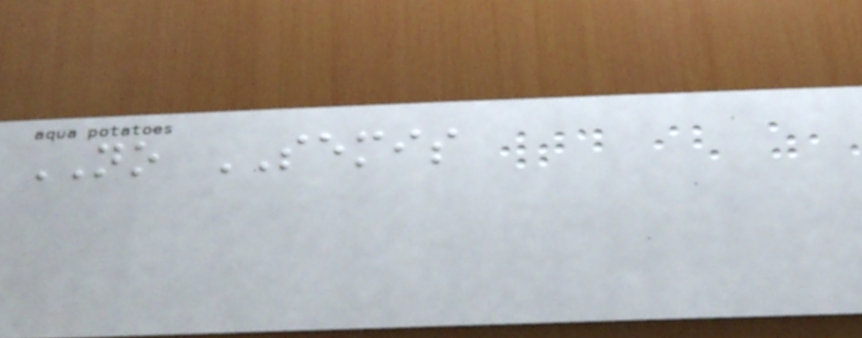NO SEMIS
